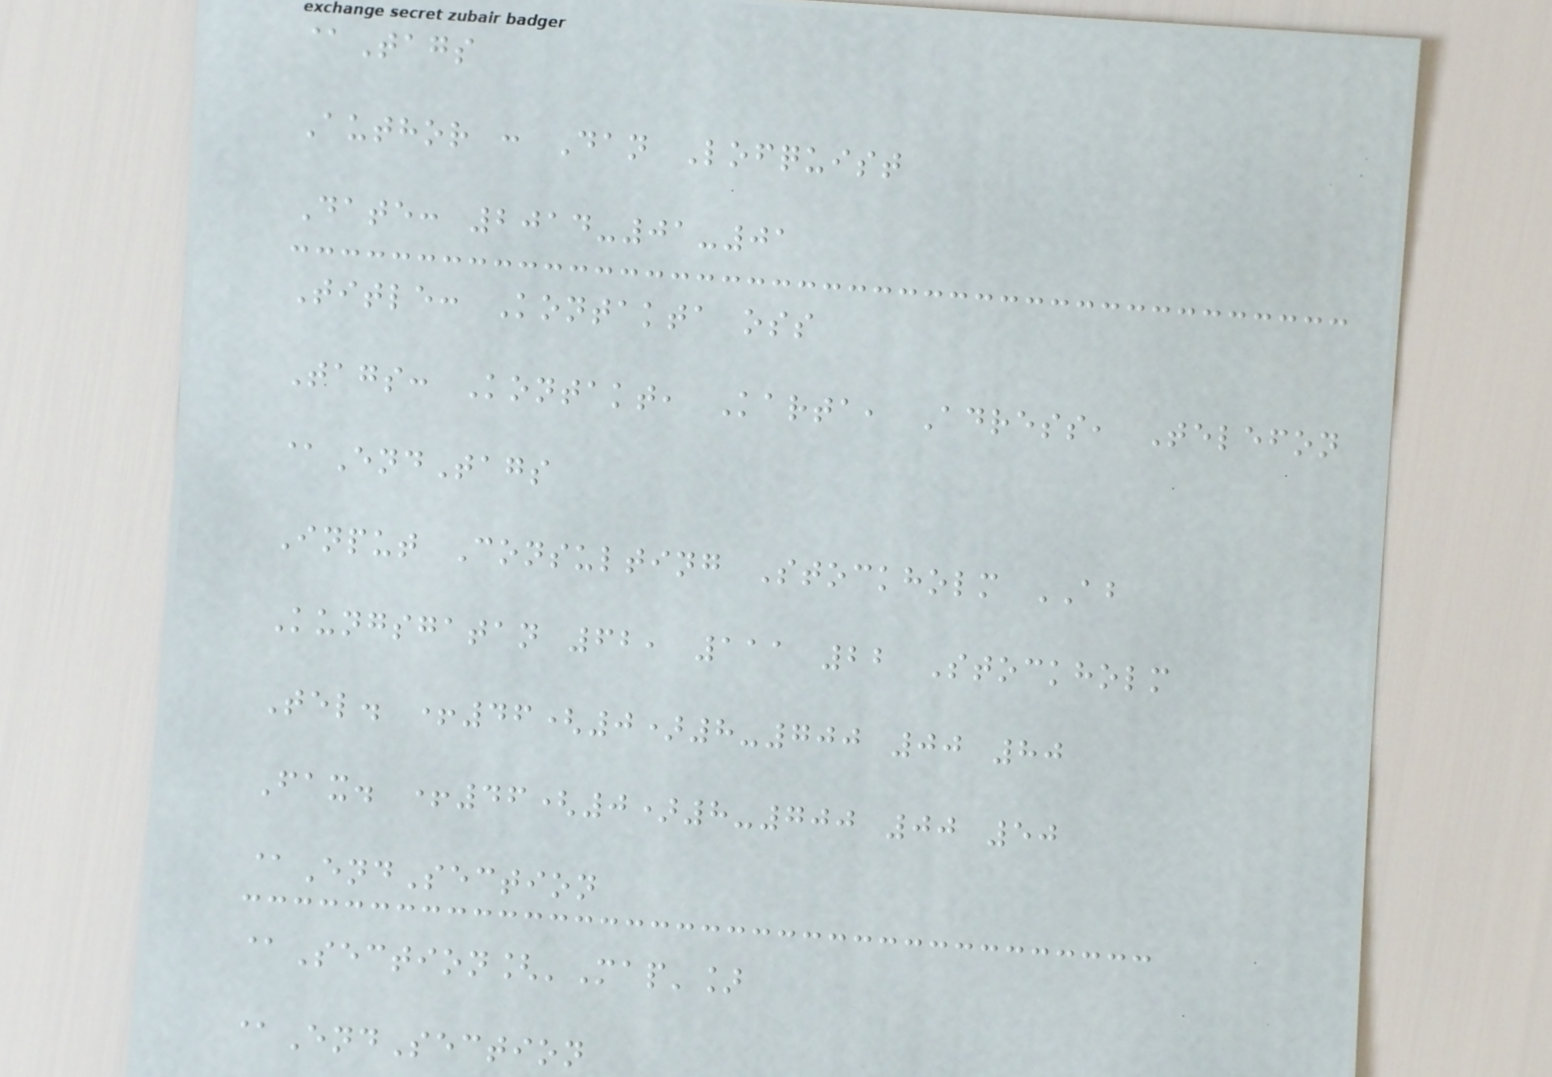@Tags
Author : Dan Lofquist
Date: 2014-01-01
Title: Kontakta oss
Tags: Kontakt, Karta, Adress, Telefon
@EndTags
Input Consulting Stockholm AB
Kungsgatan 62, 111 22 Stockholm
Tel. +46(0)8-700 00 80
Fax. +46(0)8-700 00 50
@EndSection
@Section['Map']
@EndSection
